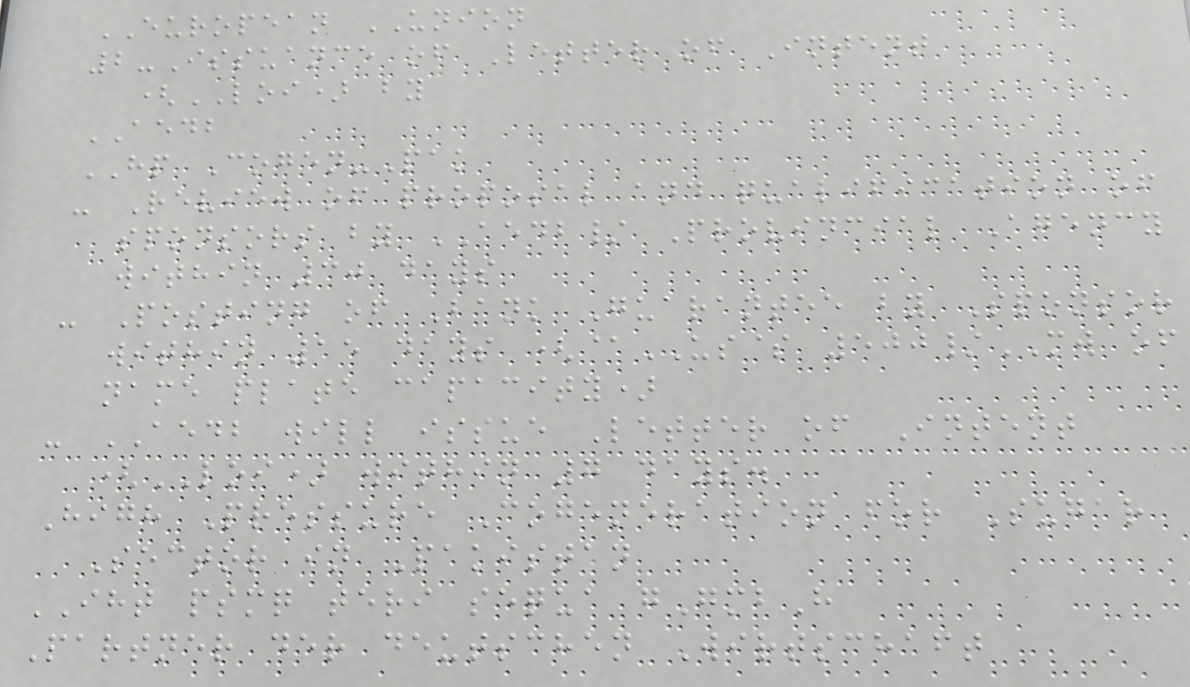EUROPEAN UNION
2-Issuance of Letter of Intent
(LOI) by
AEDB
HP Cogen-Pak
- Review of proposal and qualification of
sponsors by AEDB/ Provincial Agency
within 30 days
- Posting of Bank Guarantee by Sponsor
within 15 days (@US$ 500/MW of
name plate capacity)
- AEDB will issue Letter of Intent
(LOI) within 7 days.
High Pressure Cogeneration for Sugar
Sector in Pakistan
IHT psmq teri sequa gGmbH
Partner der deutschen Wirtschaft
